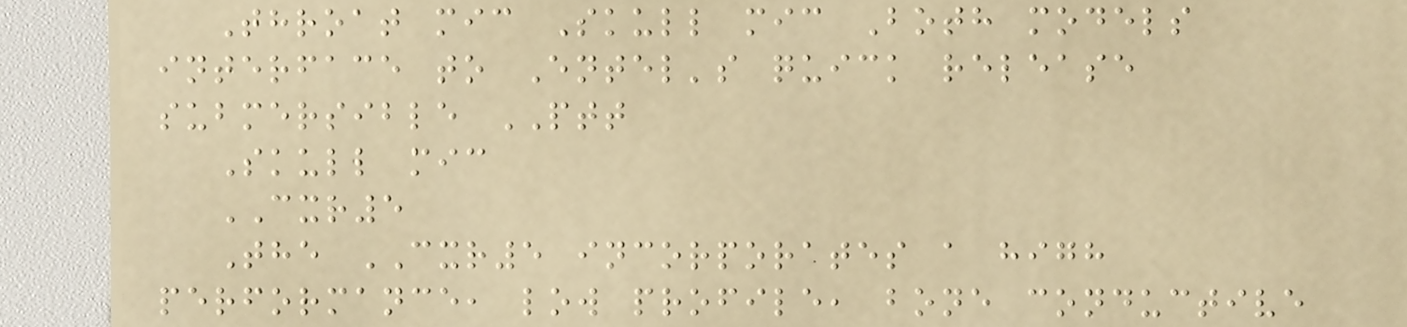Throat mic Skull mic Both models
interface to Entel's quick release
submersible PTT
Skull mic
CXR5
The CXR5 incorporates a high
performance, low profile, bone conductive
